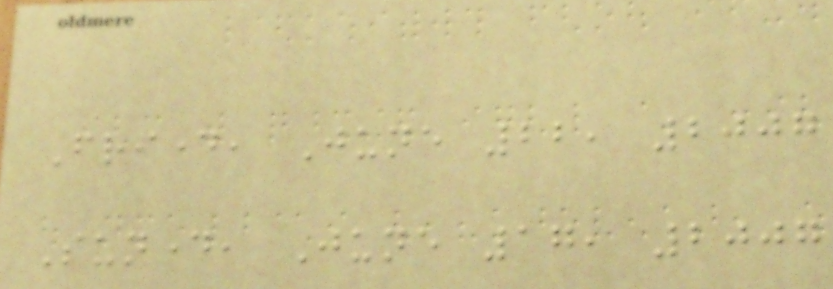Friday, June 22, 2007
Sunday, June 17, 2007
